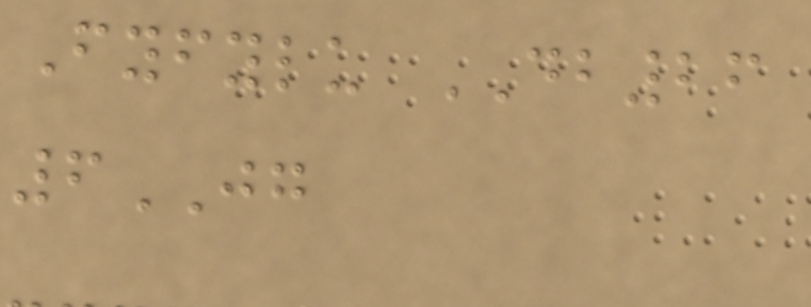Fyfylu DB26
6JG
